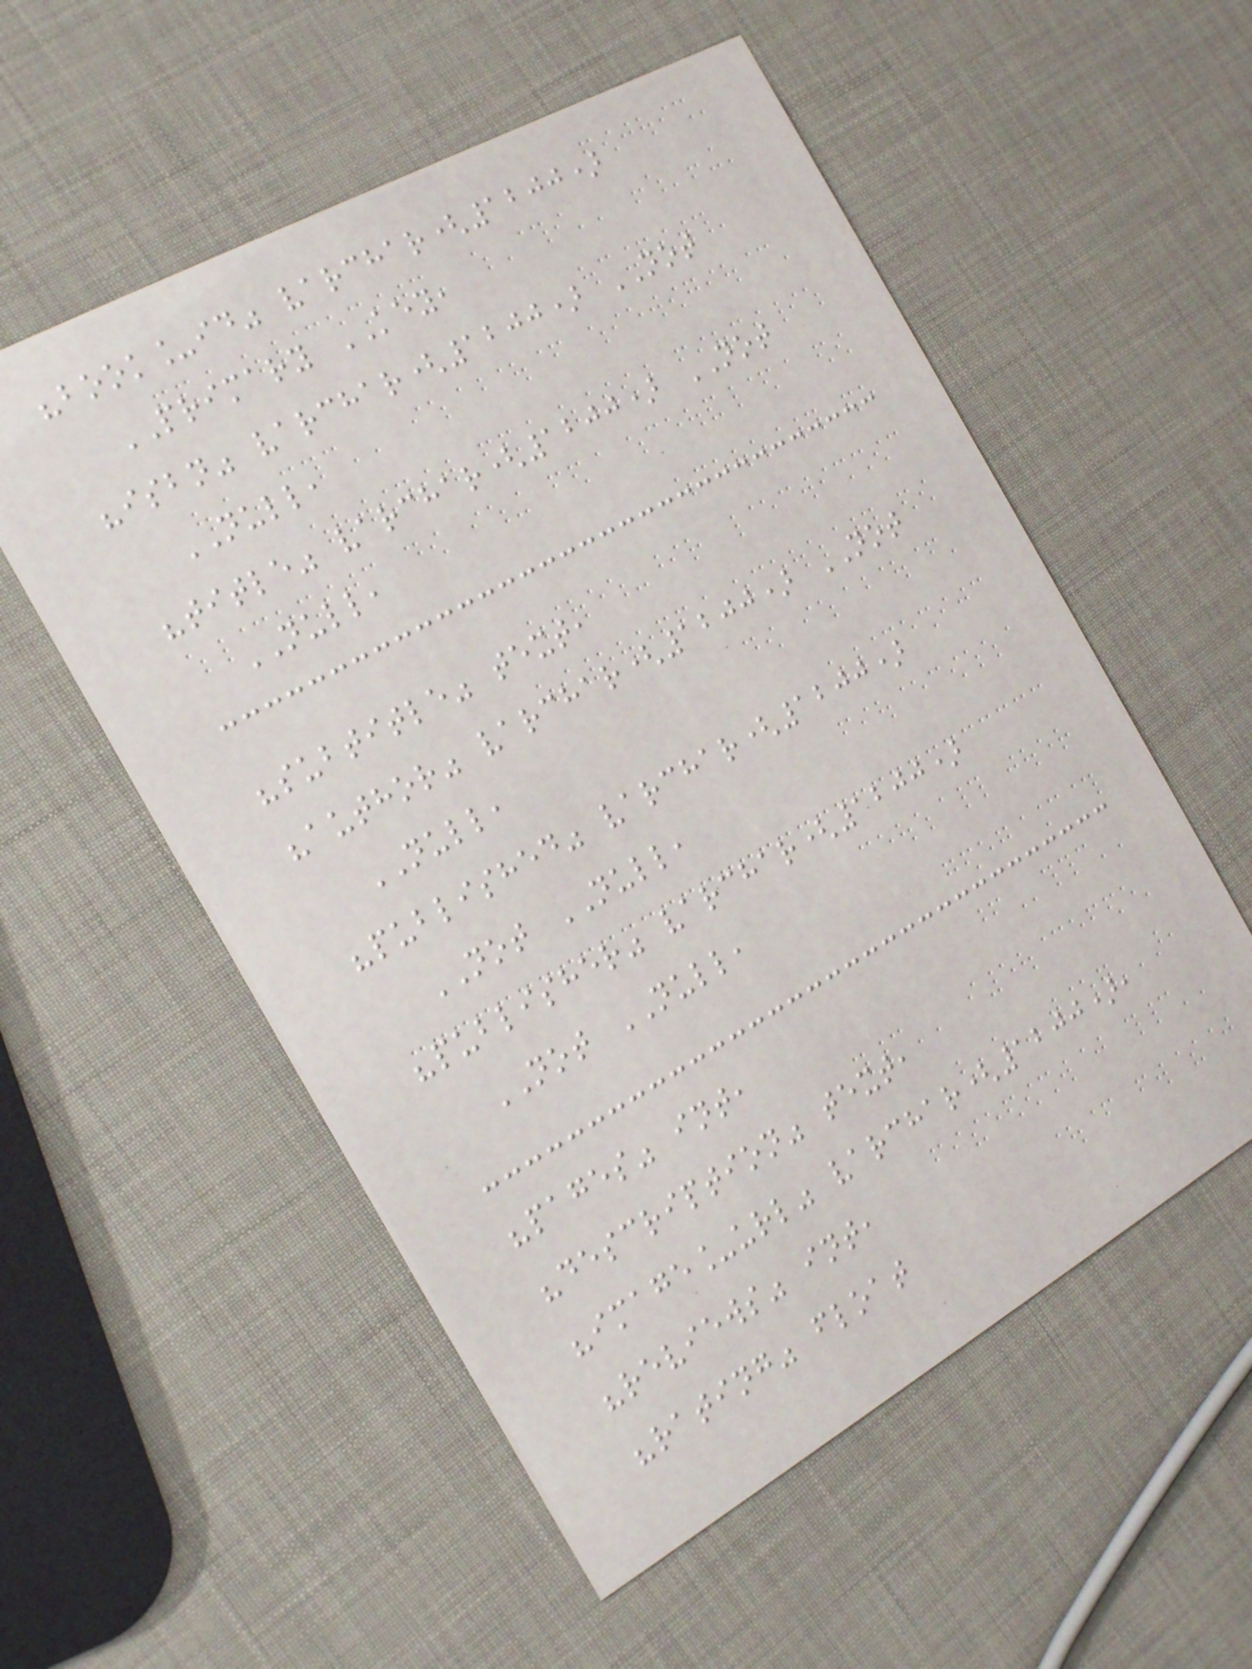"book_id" varchar(1200)
PRIMARY KEY,
"isbn" varchar(1200) NOT
NULL,
"title" varchar(1200) NOT
NULL,
"subtitle" text,
"author" varchar(1200) NOT
NULL,
"published" varchar(1200)
NOT NULL,
"publisher" varchar(1200)
NOT NULL,
"pages" int,
"description" text,
"image_url" varchar(1200),
"reviews" int,
"rating" float
